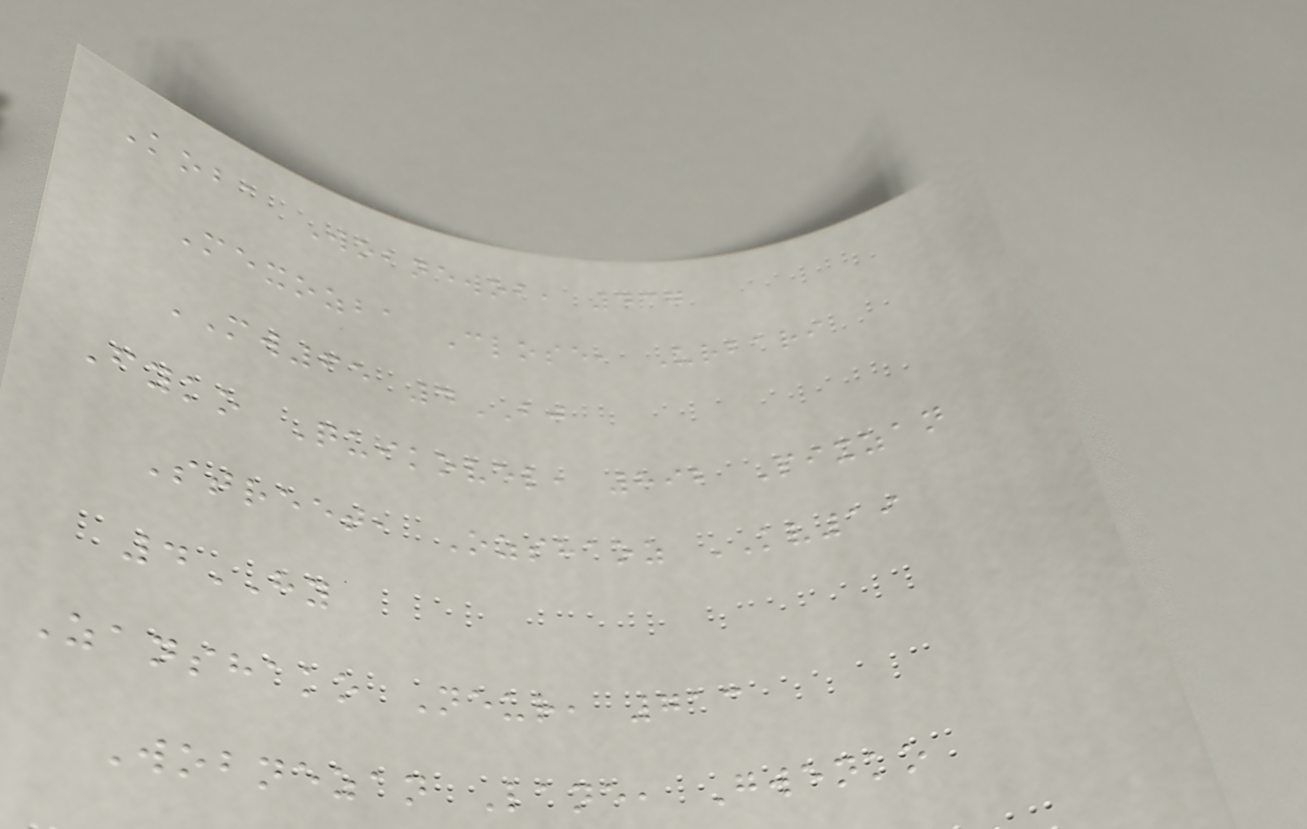Koba Wobnewob, 437
Mexozba Close, Urbari
MW65 4BJ
Fyko Quikovel, 892 Pixzan
Street, Ozshaoz KV19
4HY
Zanshako Neur, 713
Wobnezan Lane, Gwenko
